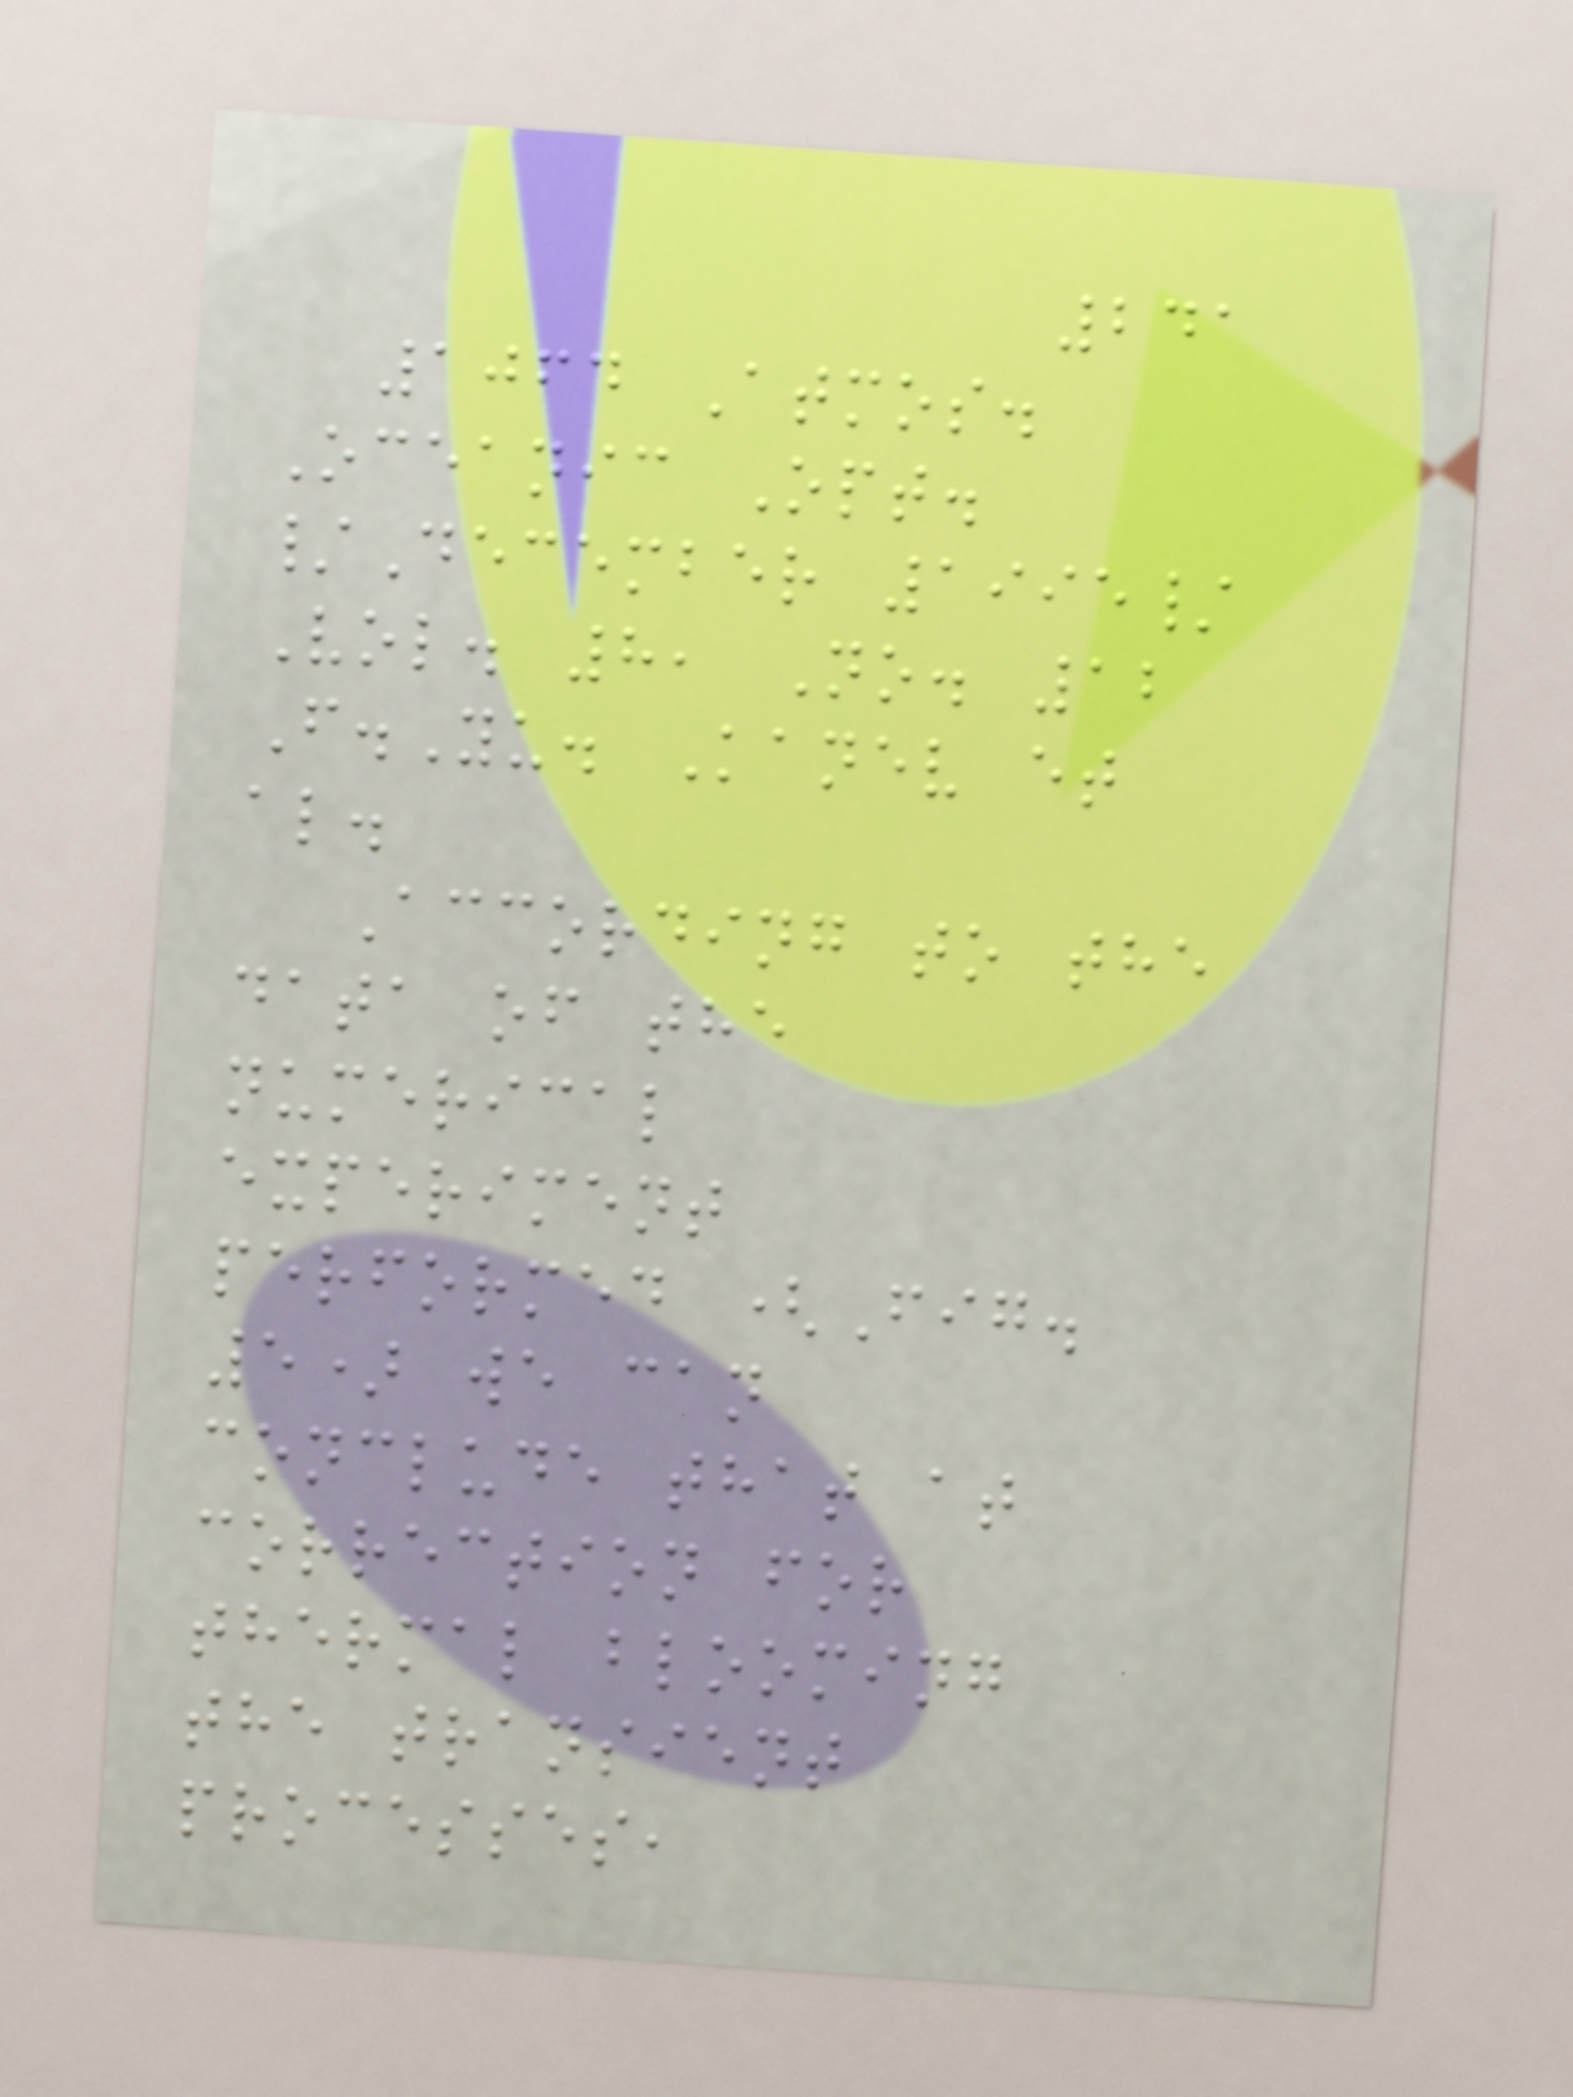241
1064 Atmos.
Oceanic Opt.
/December 1995/
Vol. 8, No. 12
F.Yu. Kanev et
al.
According to the
data of the
numerical
experiment
performed (Fig.
5) we can
conclude that at
correction for
thermal blooming
the transient
processes,
